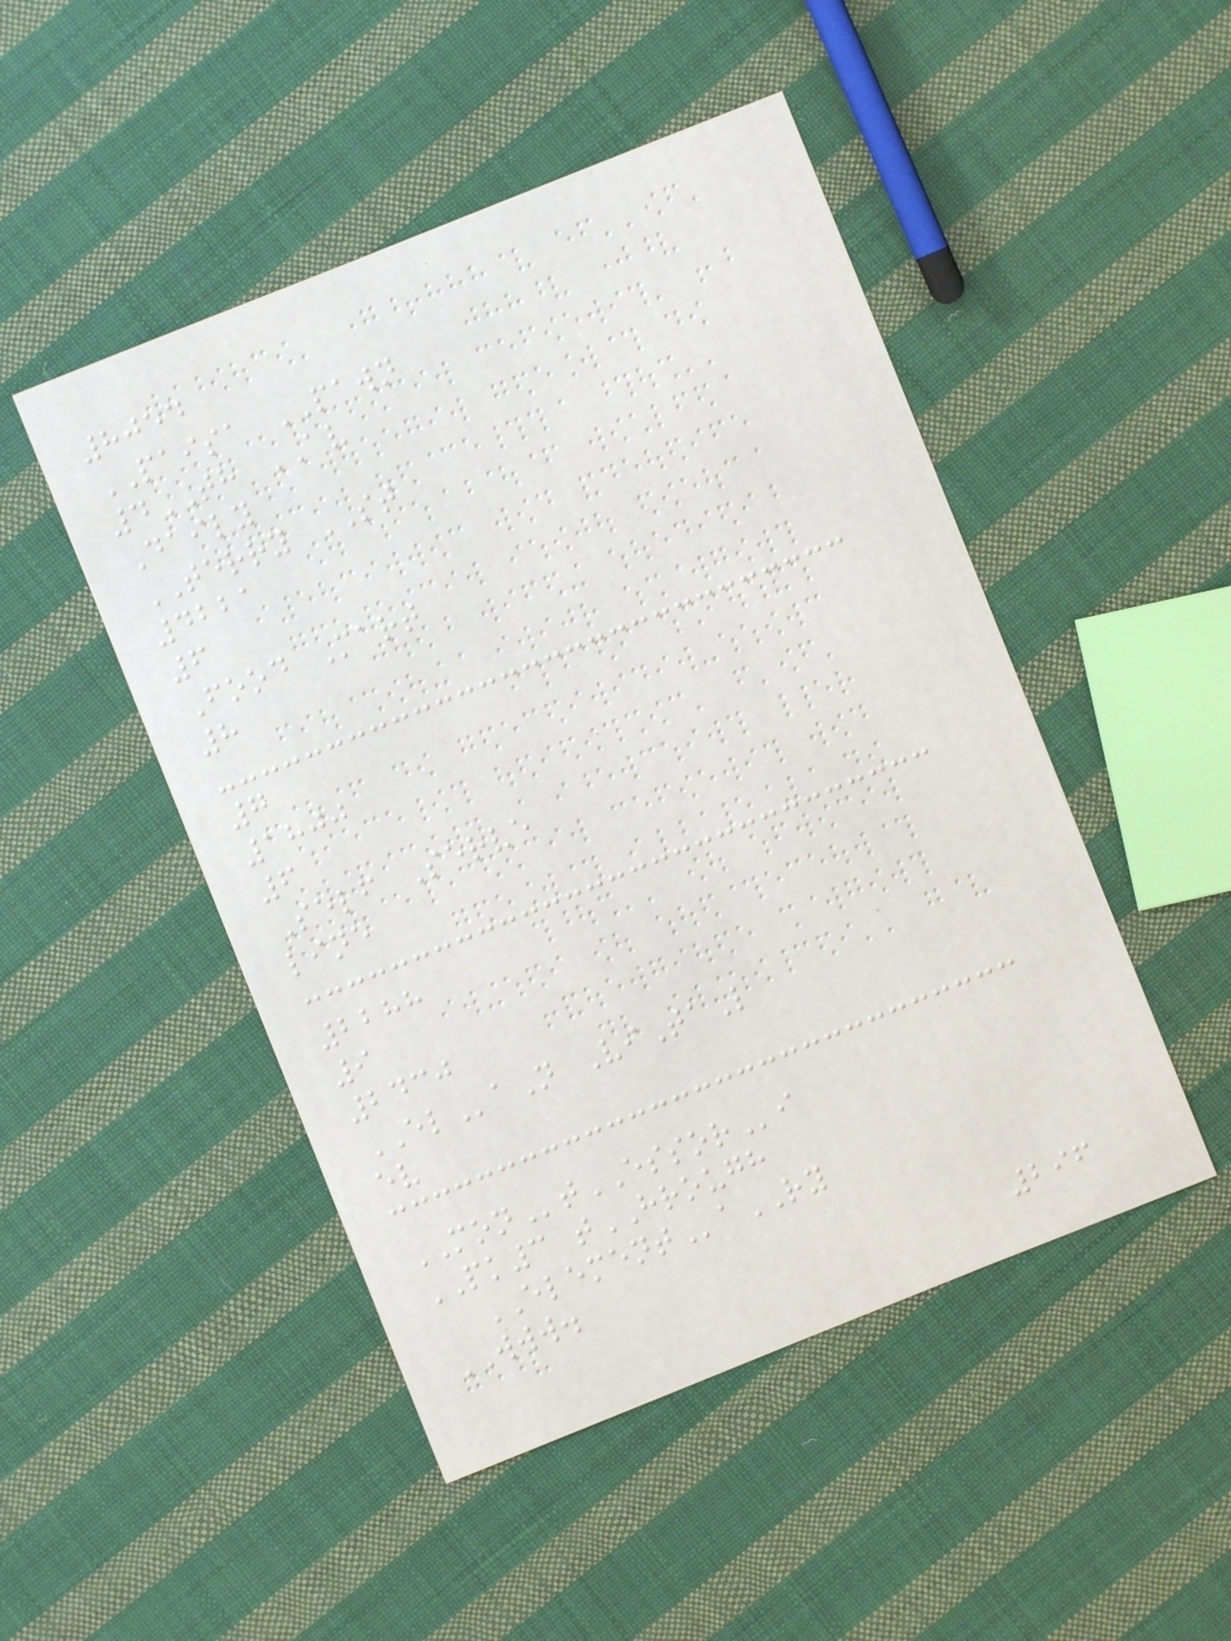8054
PAISA PAWN
4TH AV
Daily
TERRY ST
4221
6
Food Mart
8
7
1800
6
Self Serve
line
2288
9
2430
ELaN ViTaL
ev
MONtESSORi
PK3 tHROUGH
ELEMENTaRY
WWW.
296
